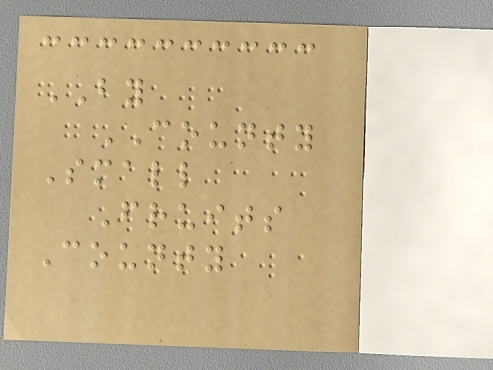BY
COUNTY
Small
Fruits
County
